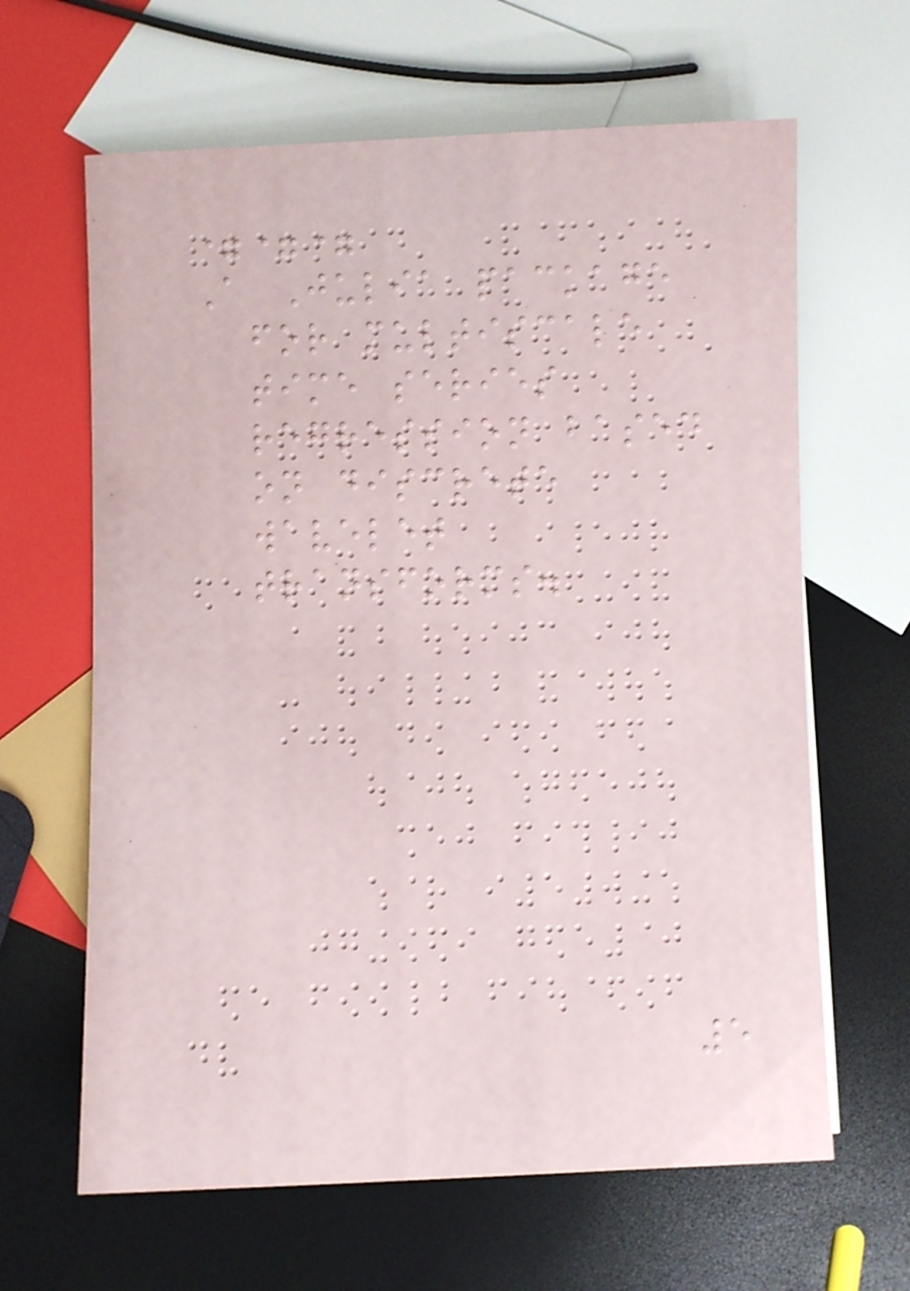===
A Julia package
for multiscale
time series
regression based
on discrete
wavelet
transforms.
5
